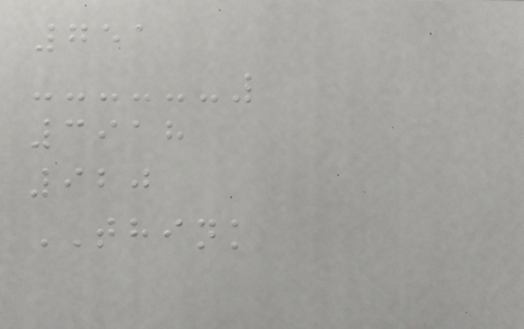751
3918
920
THINK
